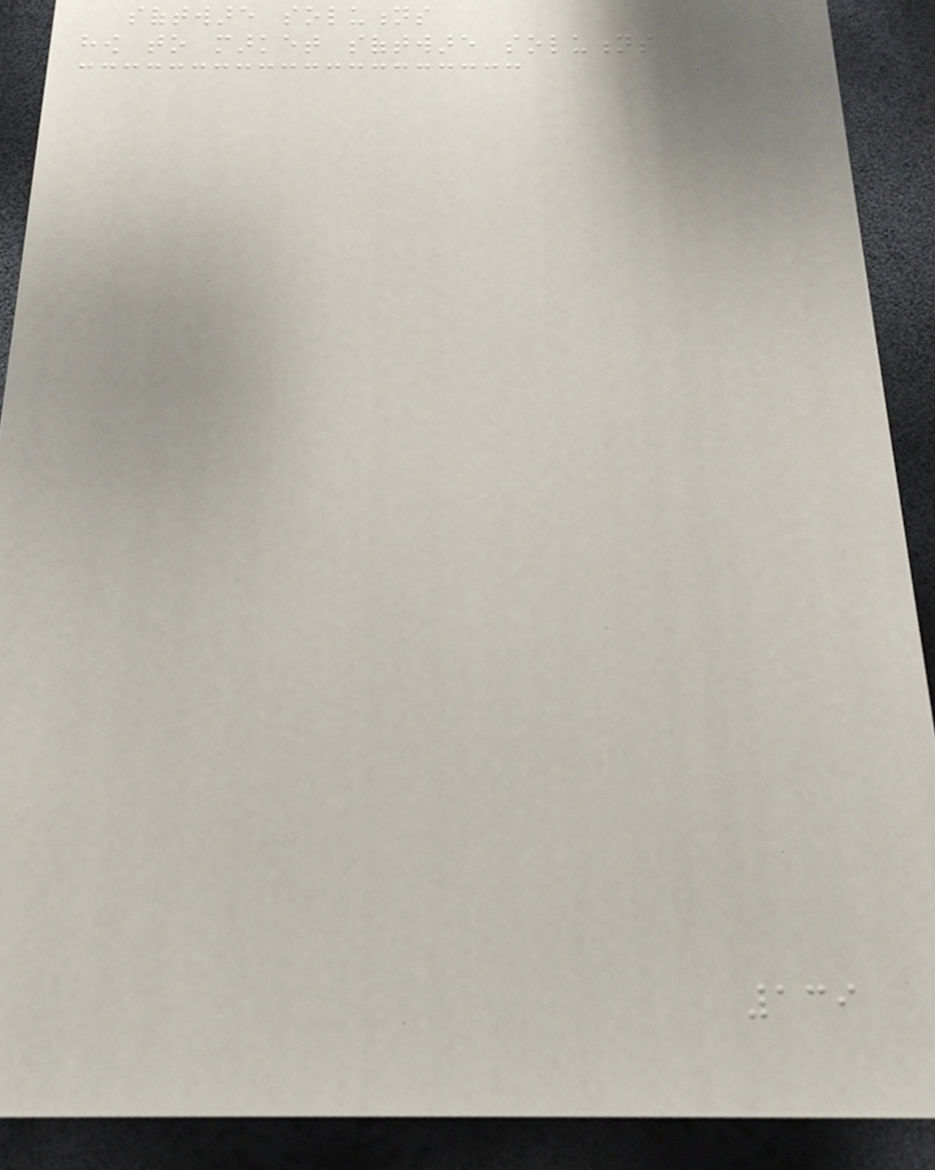software solutions
how to market software solutions
139
